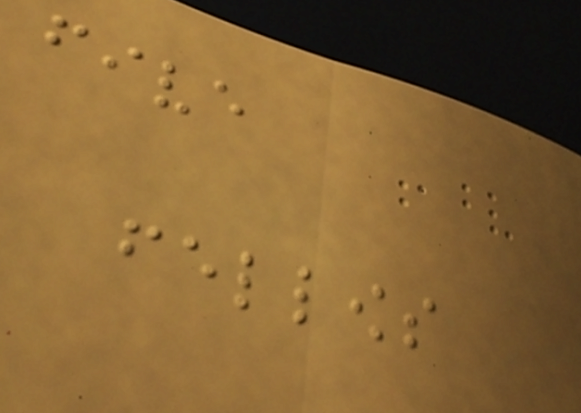five
fellows
